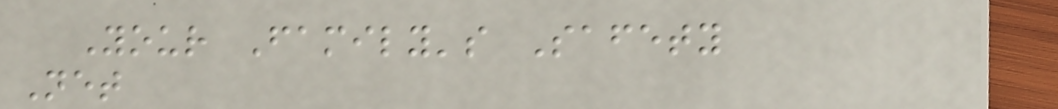Your Family's Safety
Net
